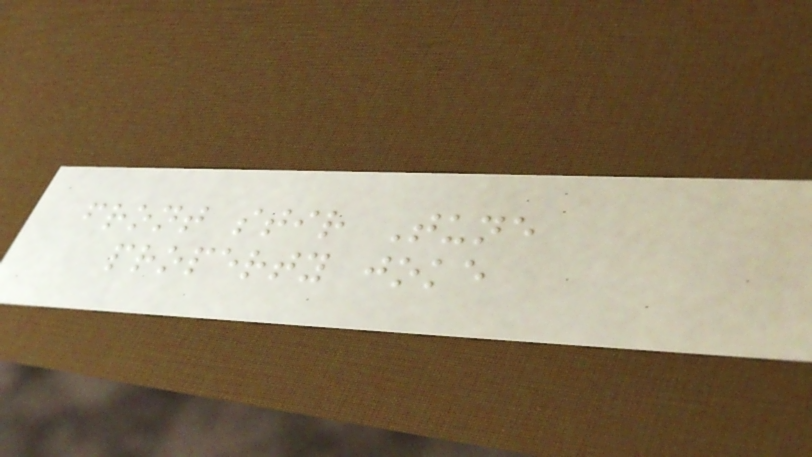front stir Tune
property joke
